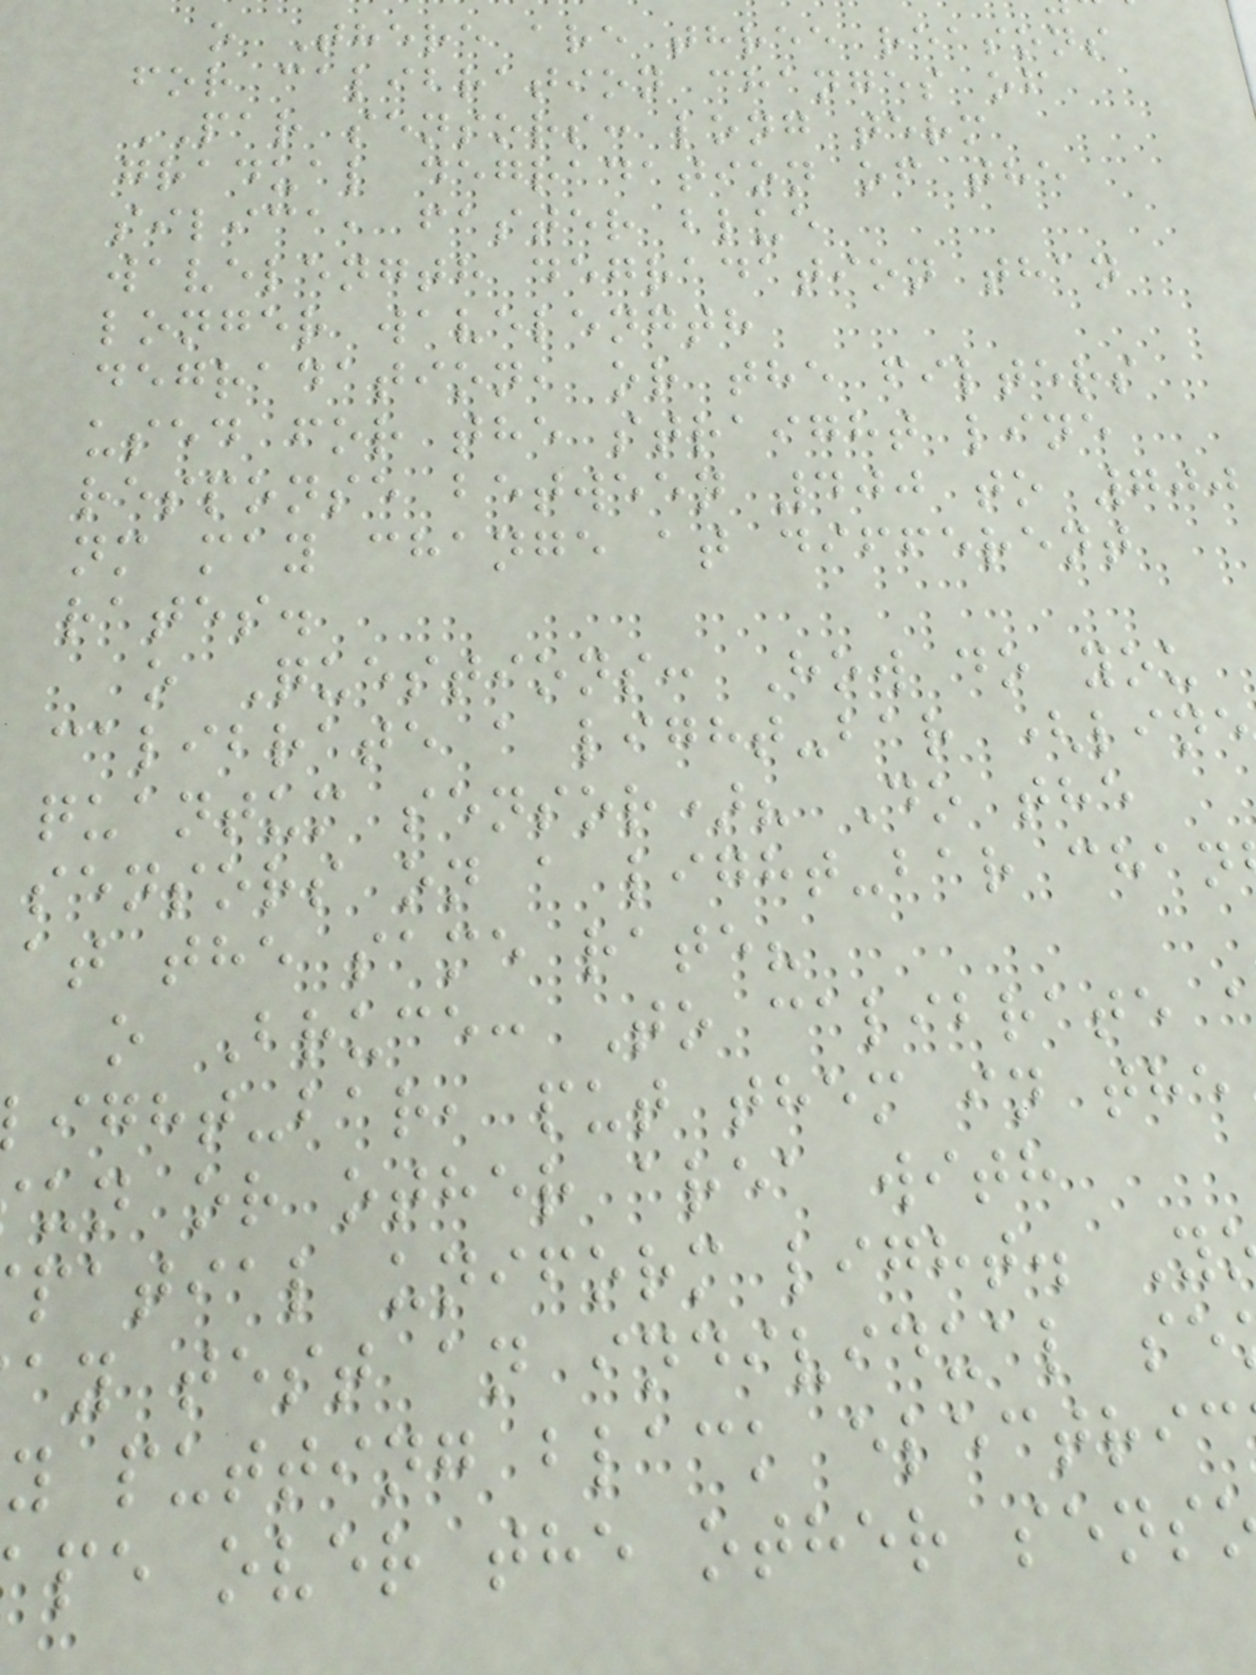o There are three reasons
for calibration changes of
PAR sensors: long term
gradual degradation of the
silica, faster blue
wavelength degradation than
longer wavelength
degradation, or the filters
used for the straight line
response between 400 to 700
nm may change at different
rates.
o Questions: How do you
calibrate a light-bar (line
quantum sensor)? Do the
sensors on a light-bar chan
at the same rate?
o Bruce: To calibrate
ight-bar, put them in the
un or other area with
patial uniform light. Y
ay test an individual se
y putting black electric
pe over the other sens
